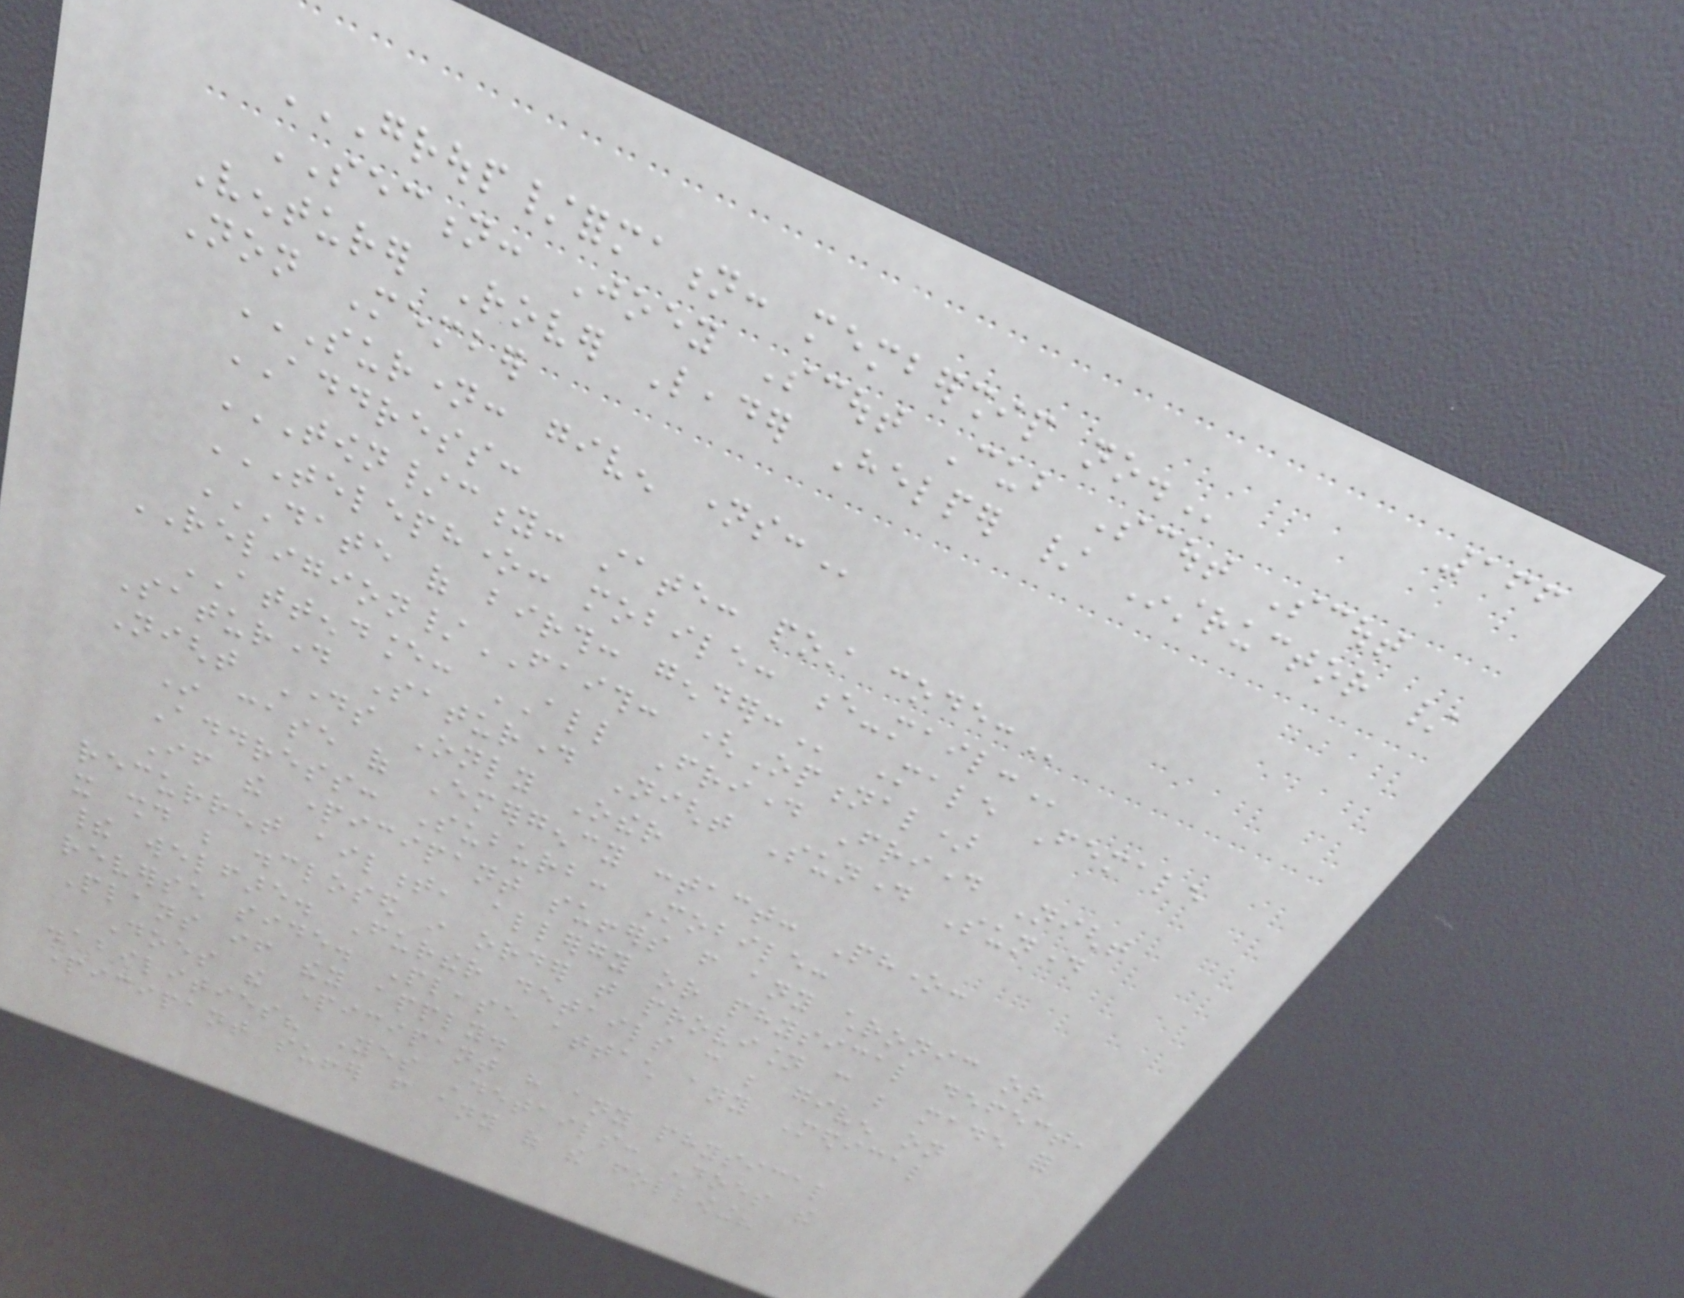166
GROUP/FORMATION: MEMBERSHIP NO.
SECTION: Joey Scout Cub Scout Scout
Venturer Rover Leader Helper / Instructor /
Non Member
SURNAME: GIVEN NAMES:
ADDRESS:
TOWN/CITY: STATE: POST CODE:
TELEPHONE: MOBILE: E-MAIL:
DATE OF BIRTH: GENDER: Male Female
RELIGION/FAITH: (Optional)
ATTENDANCE: ALL Friday Friday Night
Saturday Saturday Night Sunday Sunday
Night Days Only Other
In case of Emergency contact: Phone:
Address: Suburb: Mobile:
If the participant suffers from any chronic or
recurrent ailment, allergy or physical defect,
it should be disclosed in order that provision can be made for
their welfare. Further details can be given on
reverse side. Please attach any Medical
Plans if they apply.
Does the participant have any physical
disabilities? Yes Details: Does the
participant suffer from any of the following?
